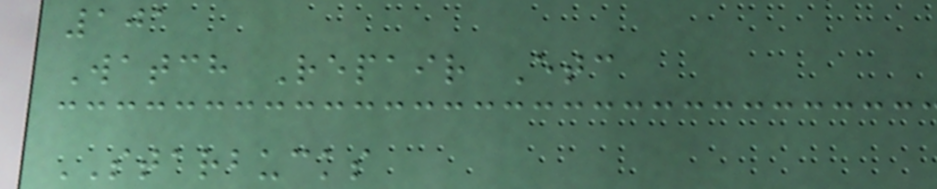101
Watch Repair Etc
STARBUCKS
